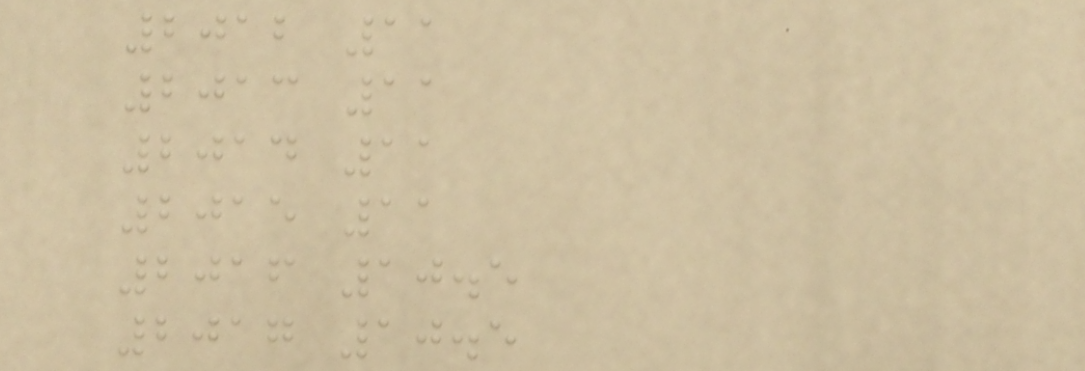2012 11
2013 11
2014 11
2015 11
2016 10.5
2017 10.5
